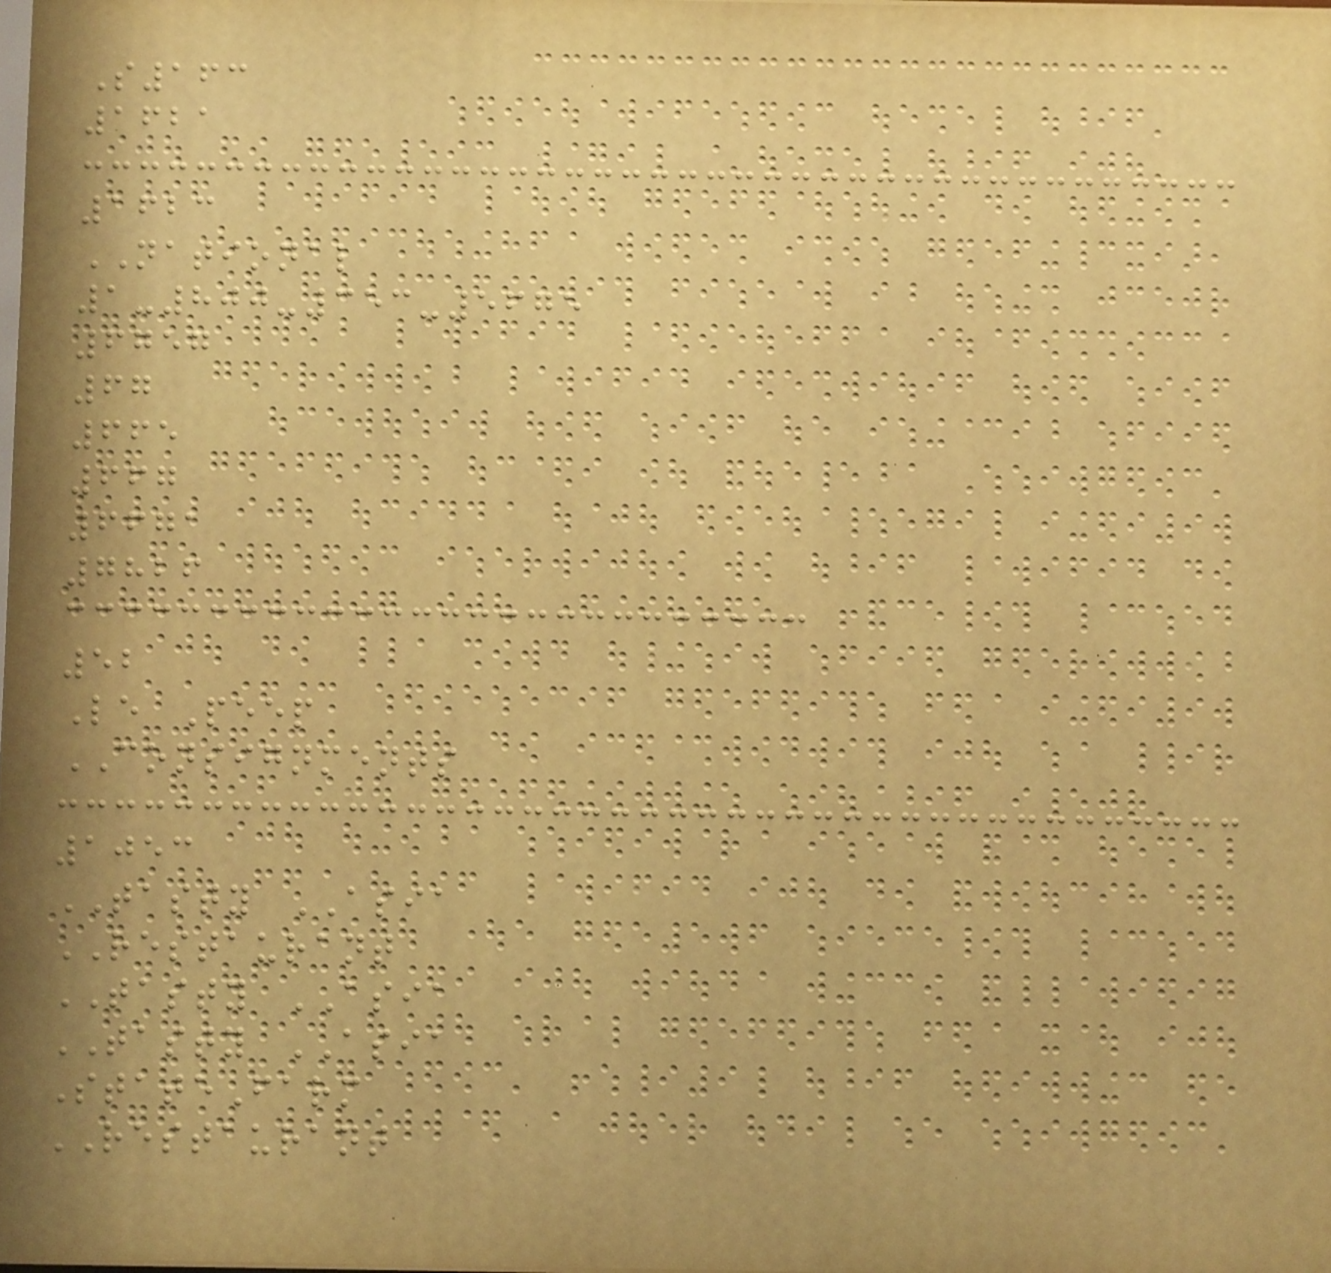S163
1621
1623
NATIONAL
1-800-353-5675
6757
67
665
667
6671
7826
52
Le Peep
CONSIGNMENTS
1053
TASTY ASIA
RESTAURANT
TASTY ASIA
TASTY ASIA
StateFarm
RESTAURANT
